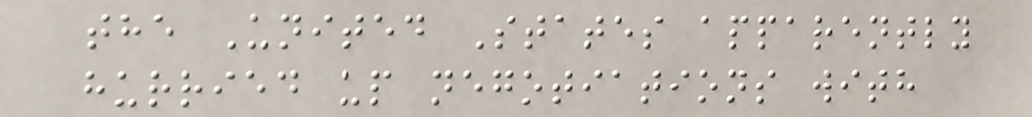the United States apparently
hurried up negotiations with
